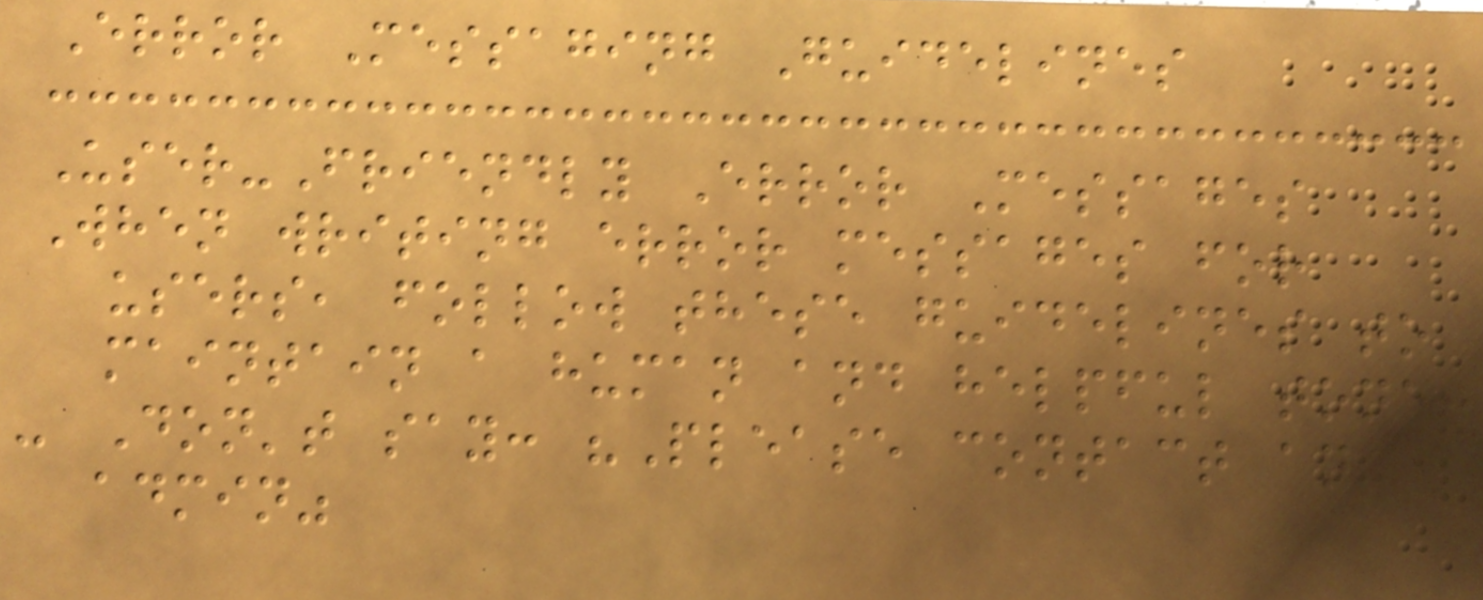Error Messaging Guidelines
User-Friendly Error Messages
When writing error messages for
users, follow these guidelines to
maintain a human and helpful tone:
- Don't say: "Please contact an
admin"
